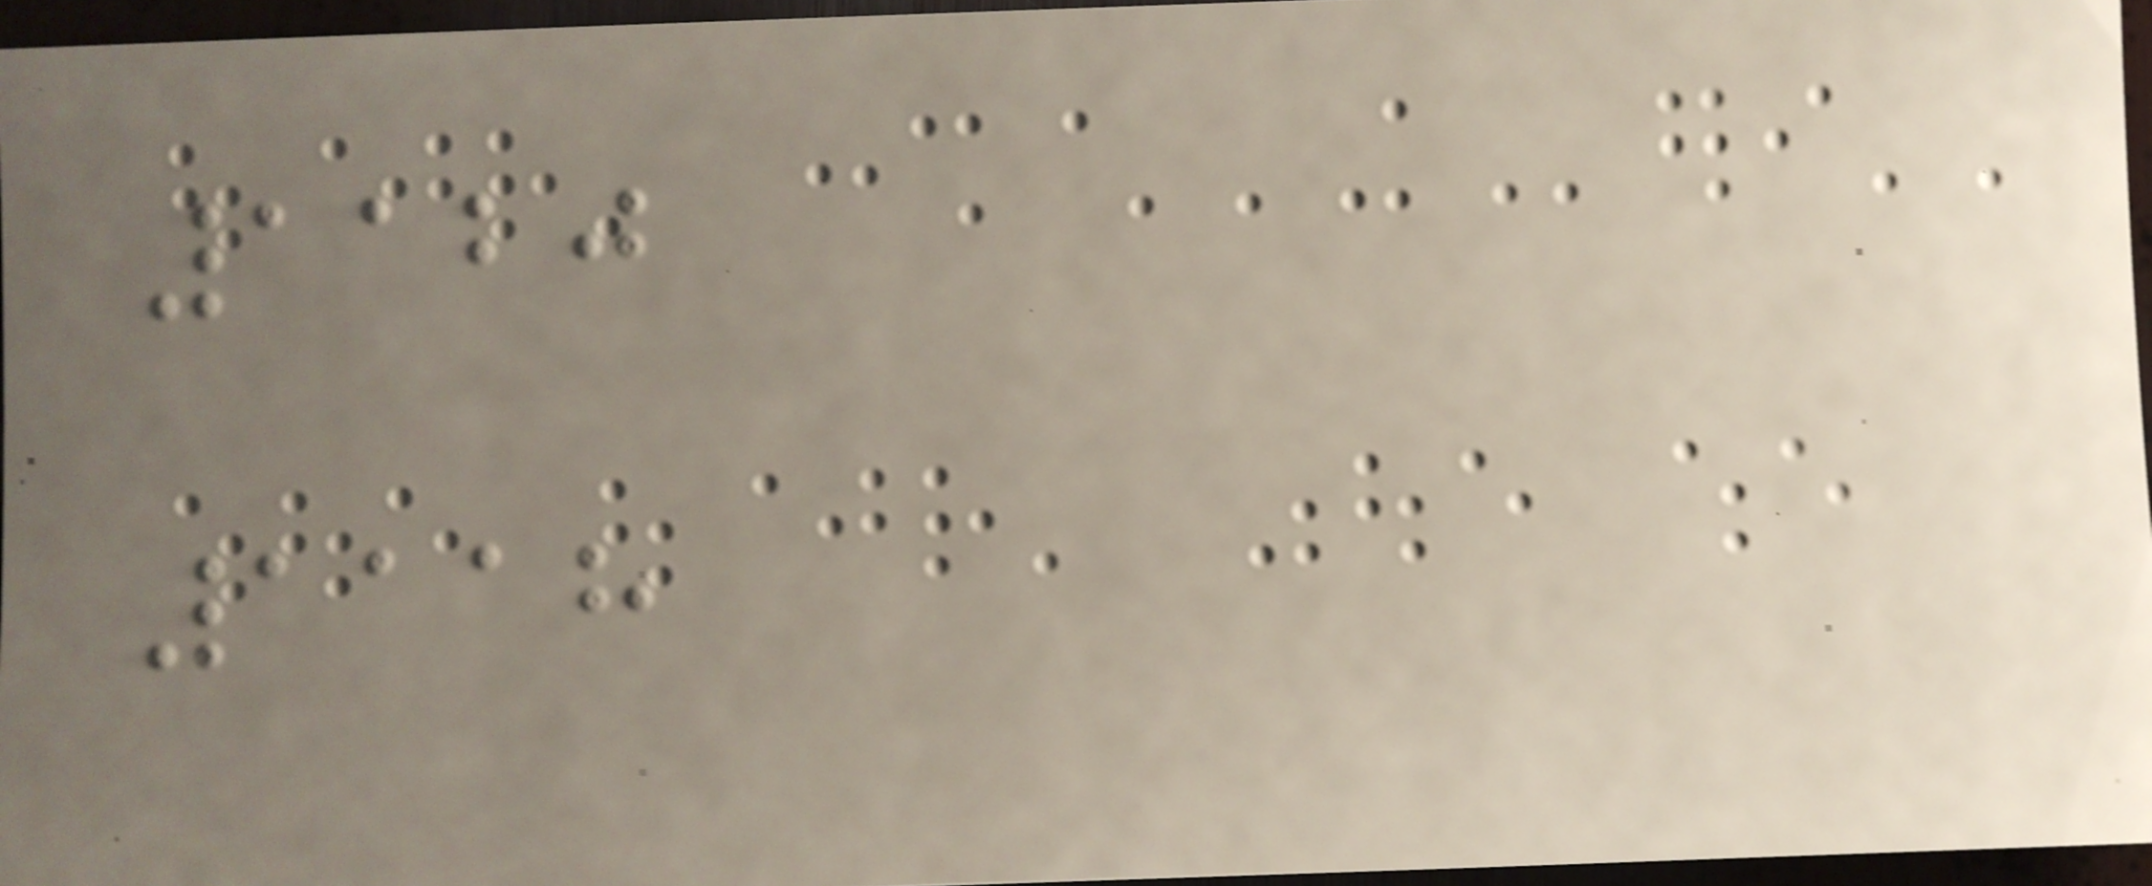1120
1118
